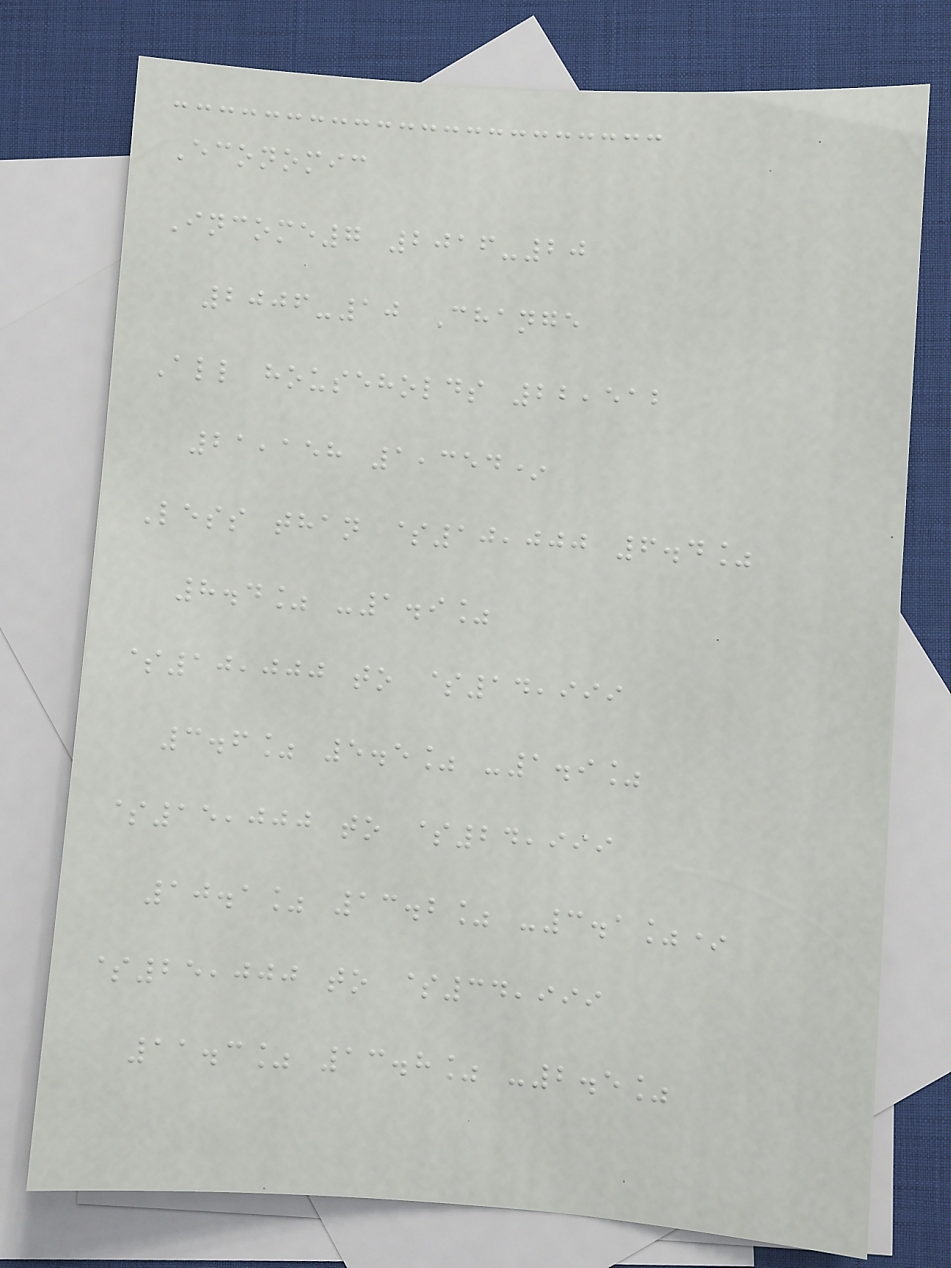Economic
Income7 2016-20
2006-10 Change
All households 22,512
21,158 1,354*
Less than $10,000 6.4%
8.4% -1.9%
$10,000 to $14,999
3.6% 5.5% -1.9%
$15,000 to $24,999
10.1% 13.2% -3.1%*
$25,000 to $34,999
11.3% 13.8% -2.5%
